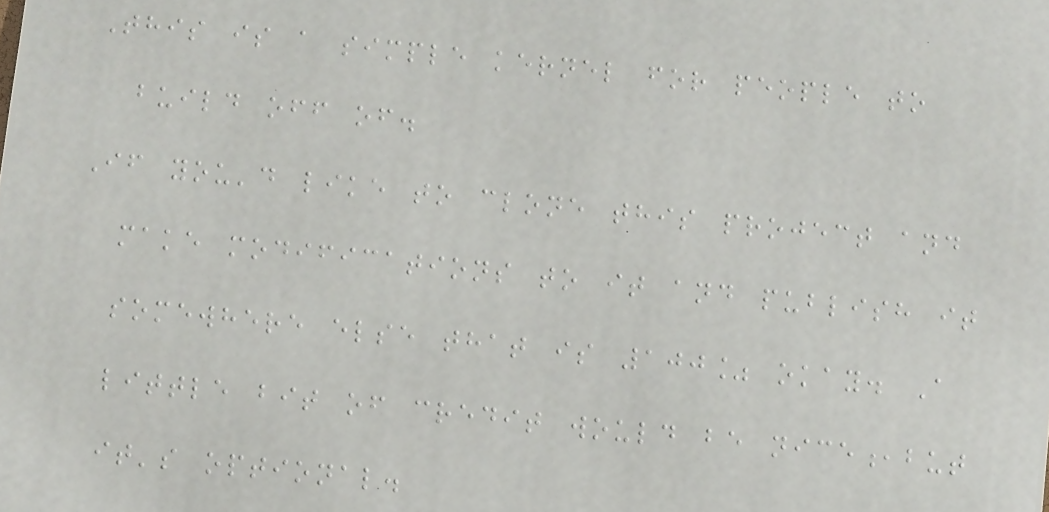This is a simple kernel for people to
build off of.
If you'd like to clone this project and
make modifications to it and publish it
somewhere else that is 100% okay. A
little bit of credit would be nice,but
it's optional.
